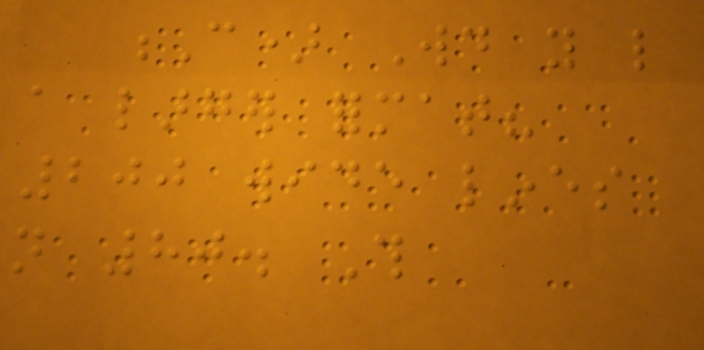C) Would you like
a larger format?
200 wide lines
not 80. This
